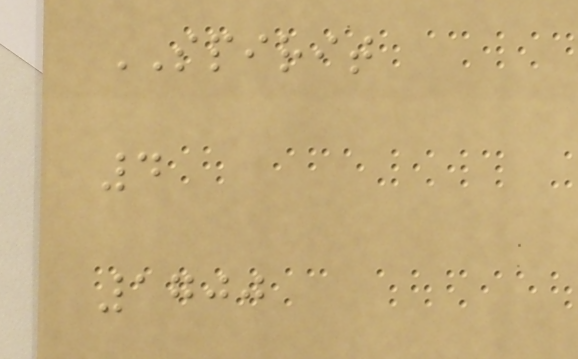SPIRIT
4
1700
